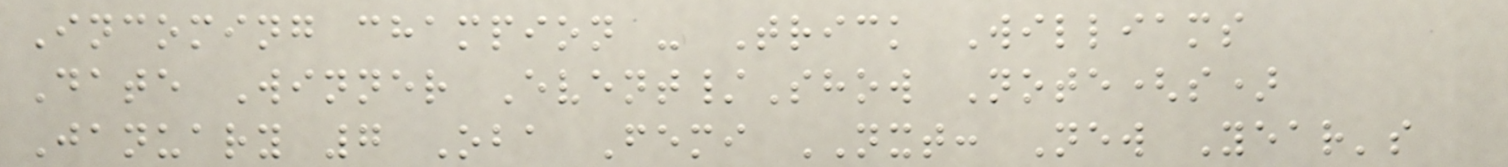Incoming champion - Trick Williams
Date Winner Event/Show Note(s)
January 7 Oba Femi NXT: New Year's
